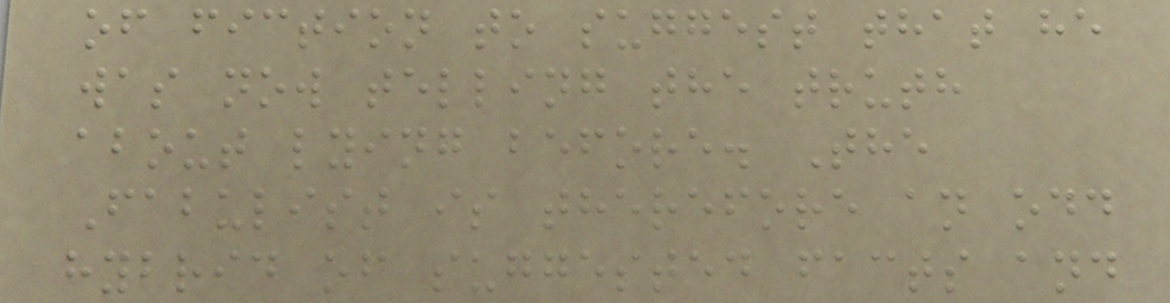of fiction to suggest that he
was now telling the truth
about lying before. The
Fabulist is therefore an odd
hybrid of suggested facts and
